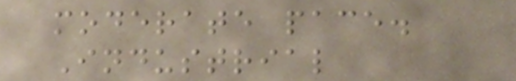moderate pace.
Industrial
